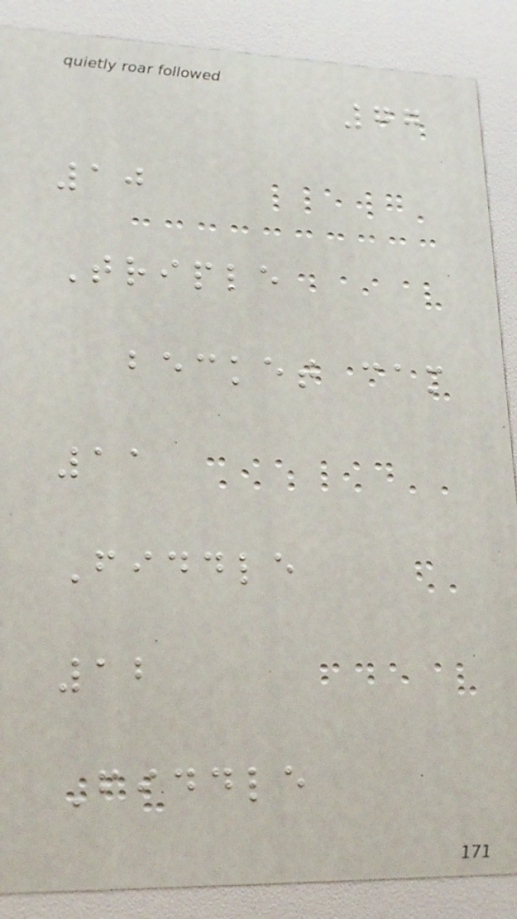77
10
Triple
becket cam
11
Fiddle
12
Fiddle
